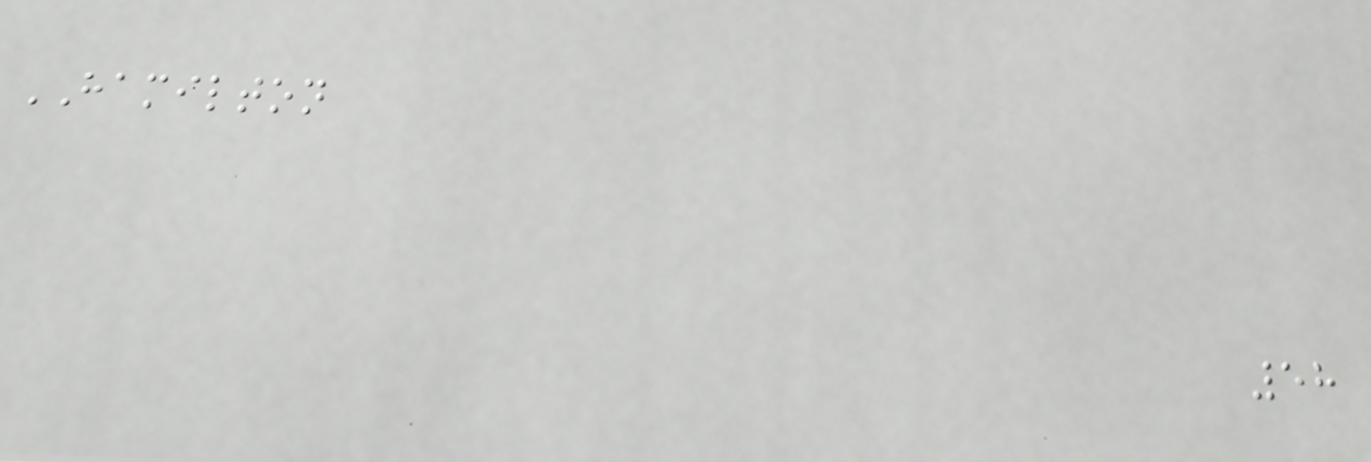HAMILTON
58
